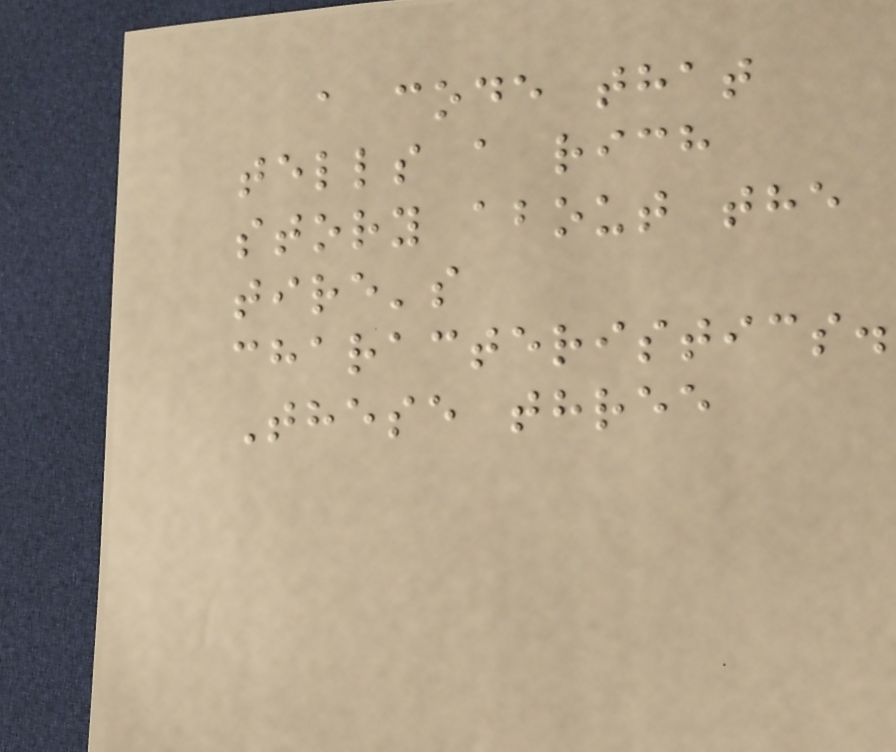a code that
tells a rich
story about the
tire's
characteristics.
These three
